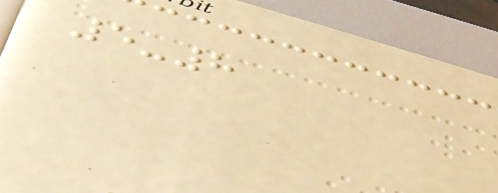5-8
